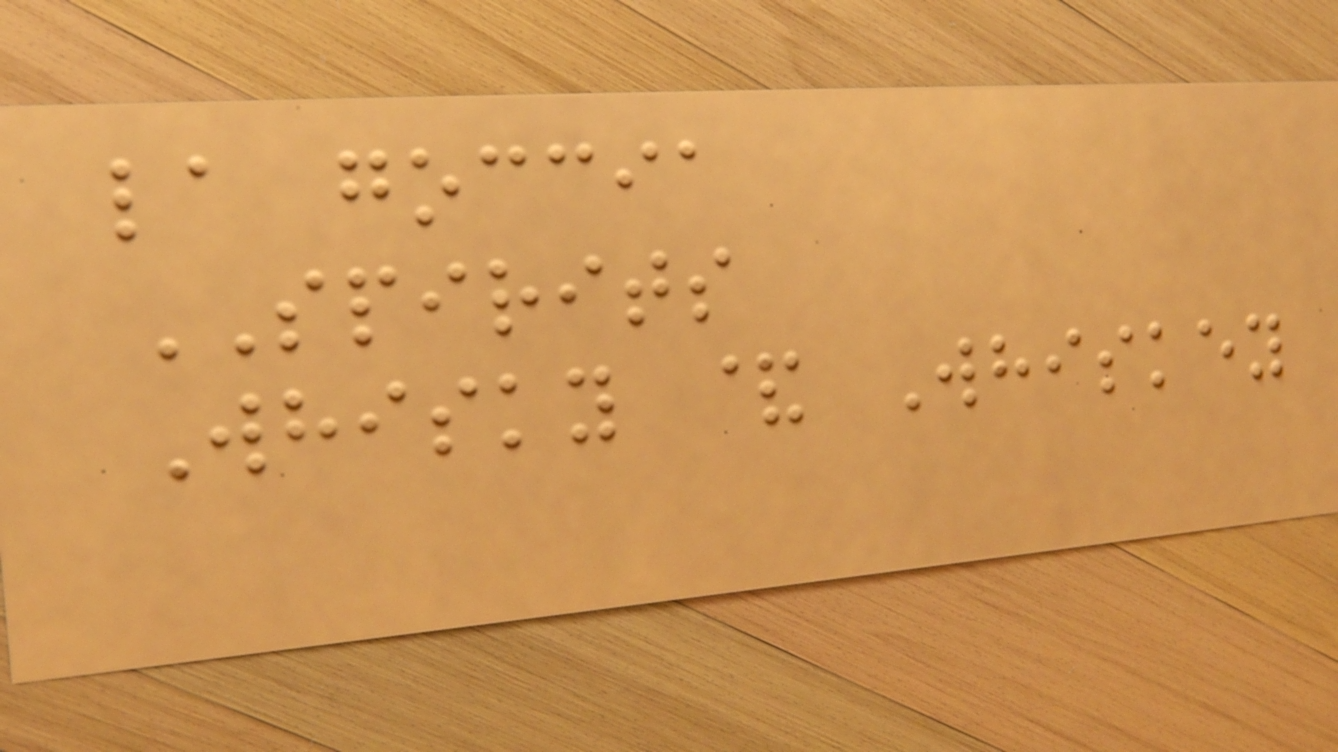la goccia
SPIRITS
Whisky & Whiskey
